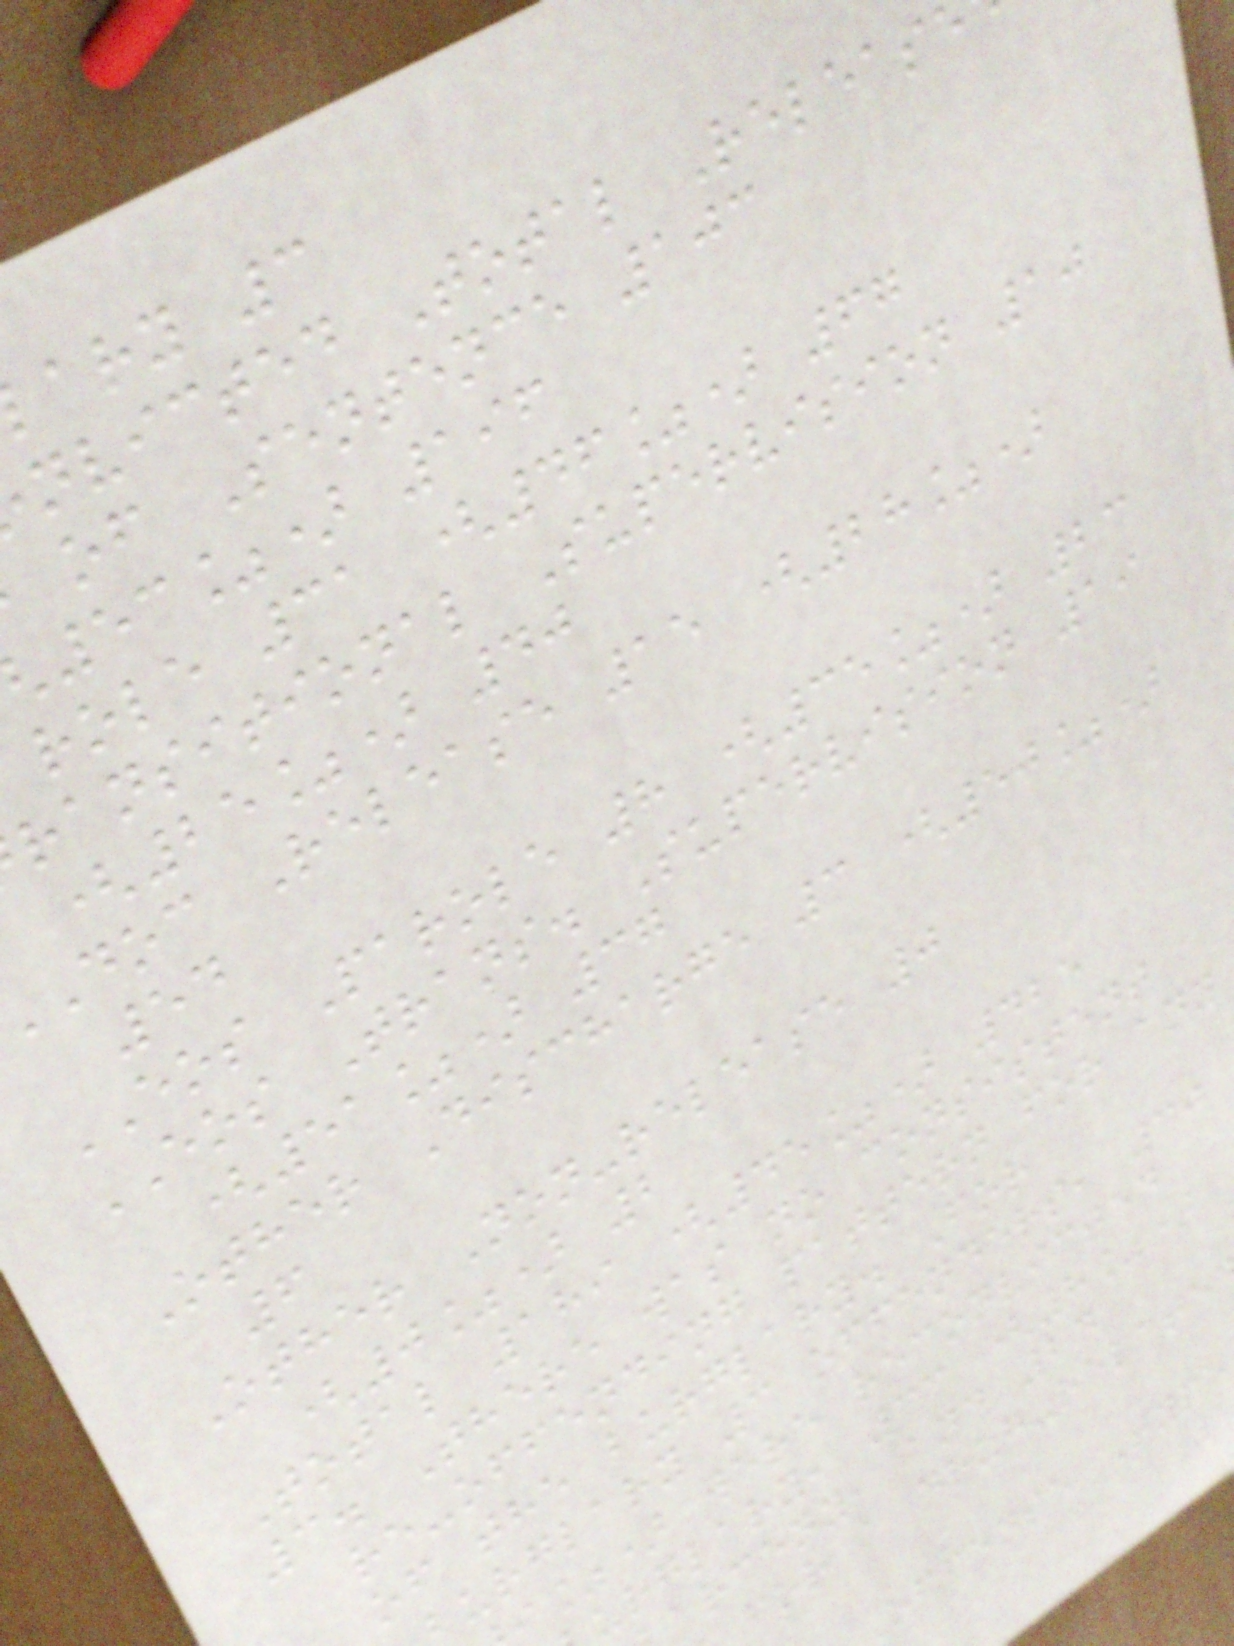ary 3
nvicted Total Releas
of Sentence 103
53%) 196
role 31 (46%) 67
ransitional Supervision 10
(25%) 40
doc Release 15 (28%)
54
EOS Parole 8 (35%) 23
EOS Trans. Supervision 19
(51%) 37
Other Discharge 3 (50%)
6
Other Non-release 0
(0%) 2
Total 189 (45%) 425
3. There was no consistent
re-offending pattern for any
of the burglary. For
urglary 3 offenders, 40
i%) were reconvicted
urglary, 33 (8%)
arceny, and 24
for a drug-relate
offense Type
